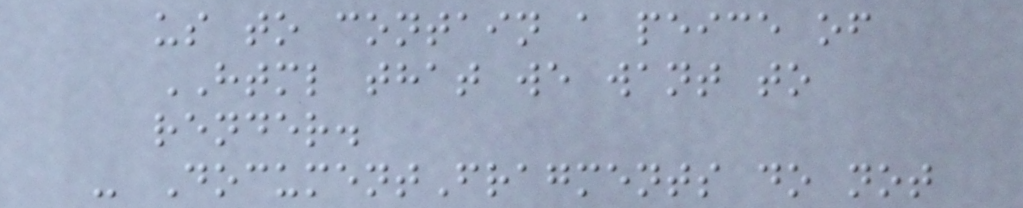us to contain a peice of
HTML that we want to
render.
- DocumentFragments do not
